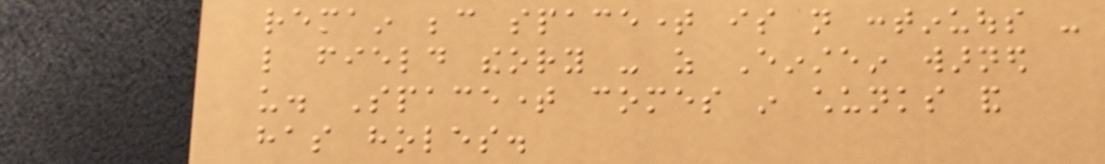remain because spacetime is not continuous -
like field theory - as Einstein warned
us. Spacetime comes in chunks and
has holes.
